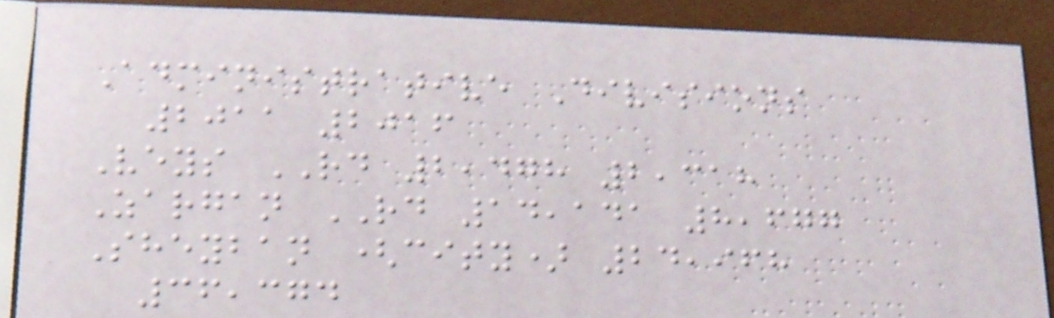Administrative Divisions
2011 2016
Veys RD 2,478 2,318
Zargan RD 14,141 8,677
Sheyban (city) 24,968
36,374
